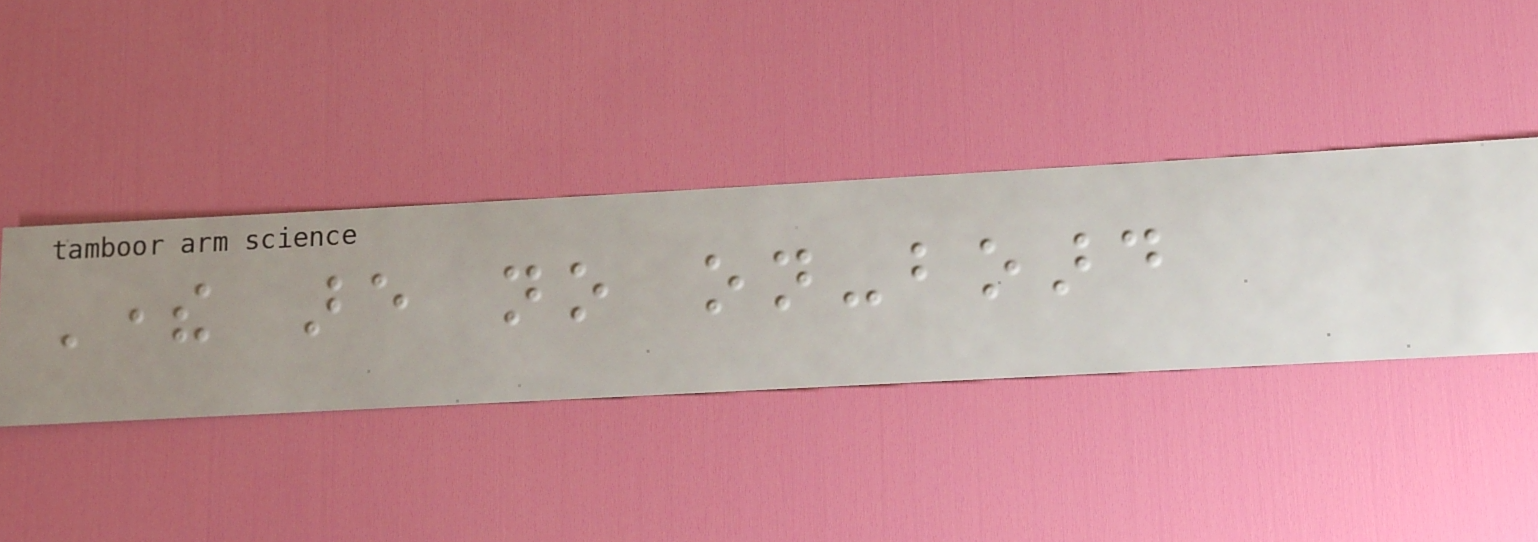There are no on-board
